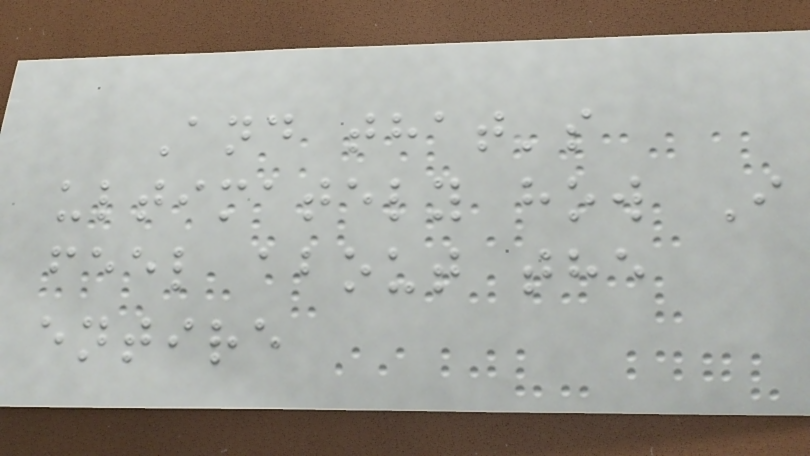And that's
ultimately how I
feel about the
entire
